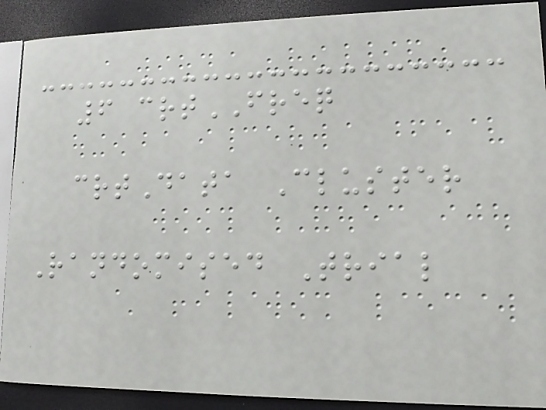6 crtFREQ
crtData Cluster
Randomised Trial
